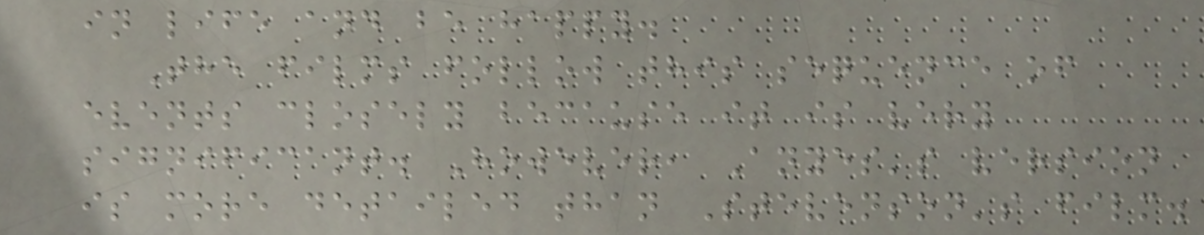in life and be happy.
The films follow this sequence of
events closely because it is very
significant. However, Anyes's version
is more detailed than Stevenson's film.
